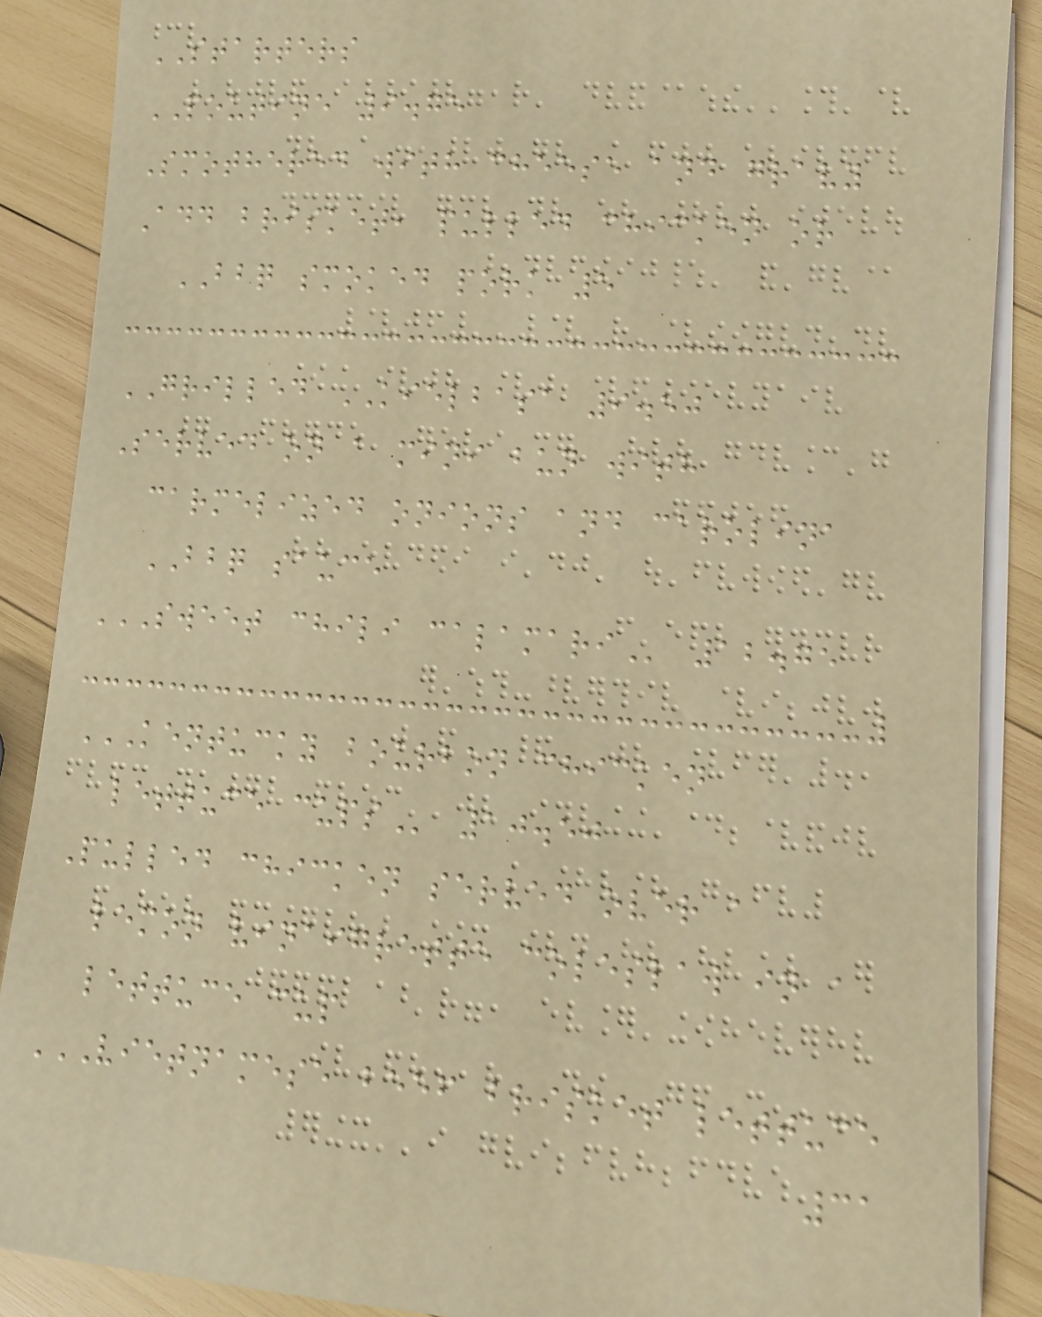STARTERS
POUTINE 9.75
Smothered with cheese and gravy
Add brisket, pulled chicken or
BBQ smoked pork 5
GRILLED KIELBASA 9.50
Served on a mini bun with
carmelized onions and carolina
BBQ sauce
SWEET CHILI CALAMARI 12.75
KENTUCKY BOURBON CHICKEN
LETTUCE CUPS 10.50
Pulled chicken served over a
lemon vinaigrette coleslaw in a
lettuce cup
VIETNAMESE BEEF BRISKET LETTUCE
31
